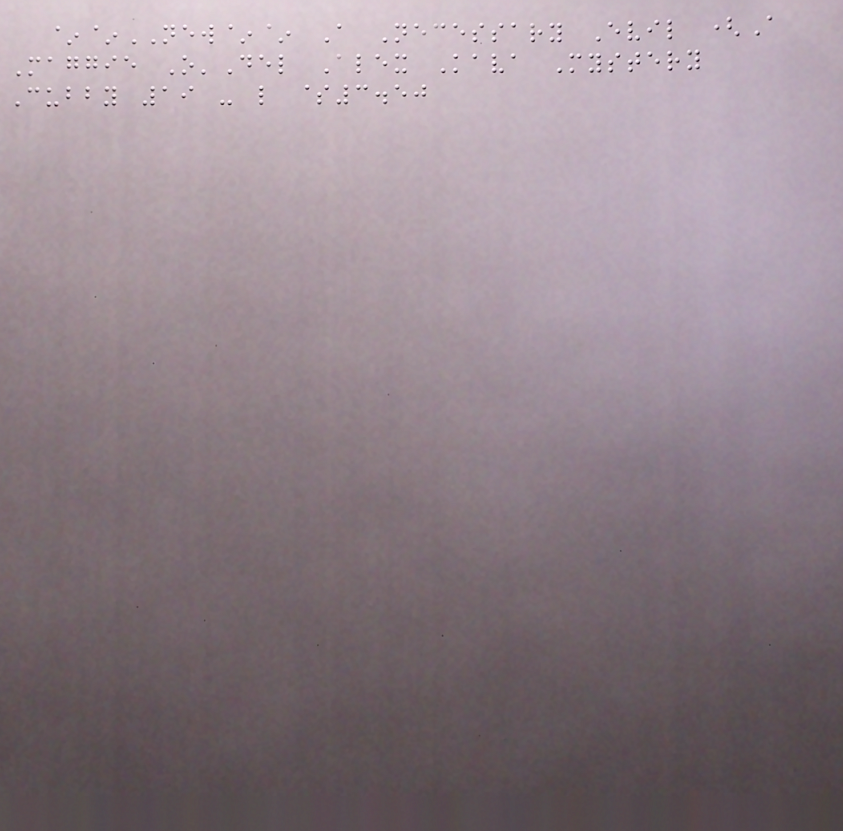~~NEW~~ A Necessary Evil (A
Maggie O'Del Alex Kava Mystery
Cubby 19 - l $3.50
